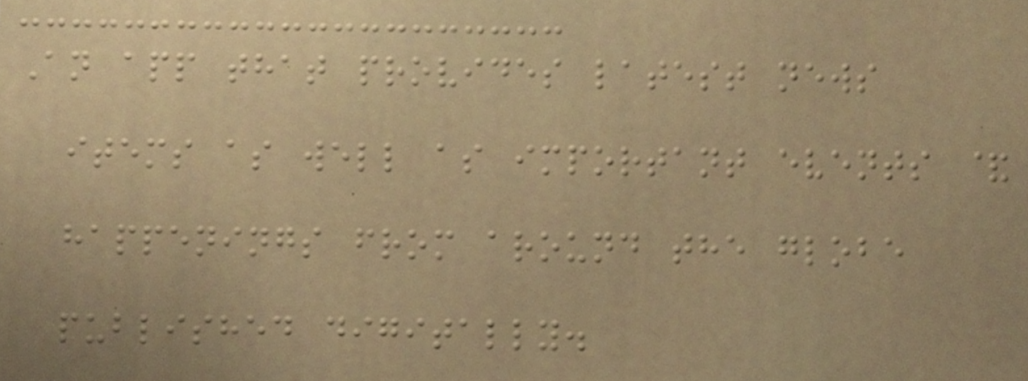An app that provides latest news
items as well as important events &
happenings from around the globe
published digitally.
